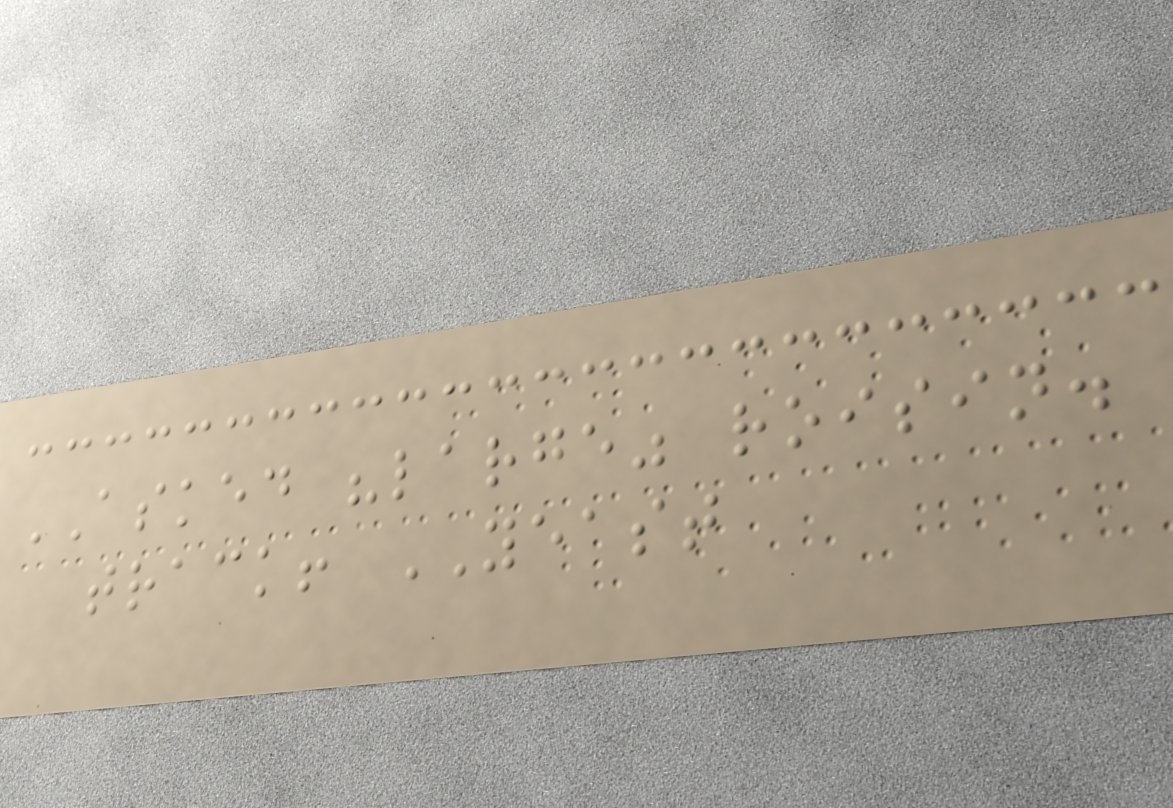ASKED "large" roisin.
track! YEAST
